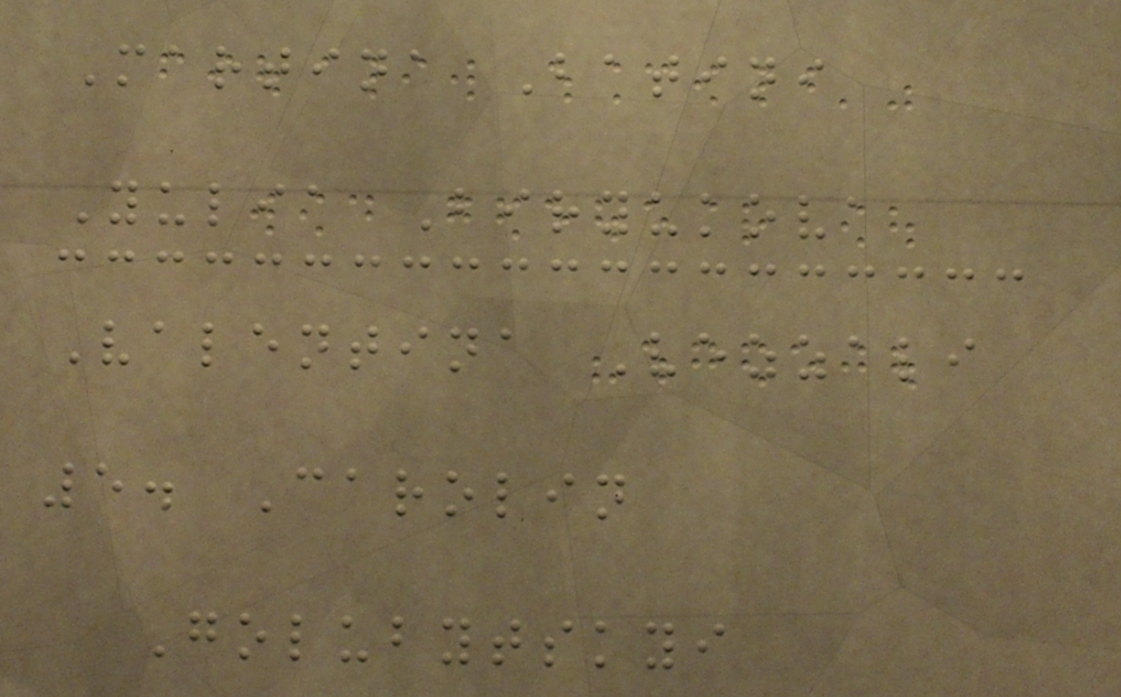Martina Batini
Yulia Biryukova
Valentina Vezzali
5. Carolin
Golubytskyi
